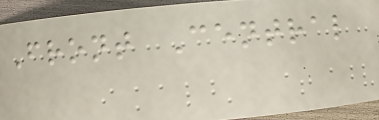Front Central
